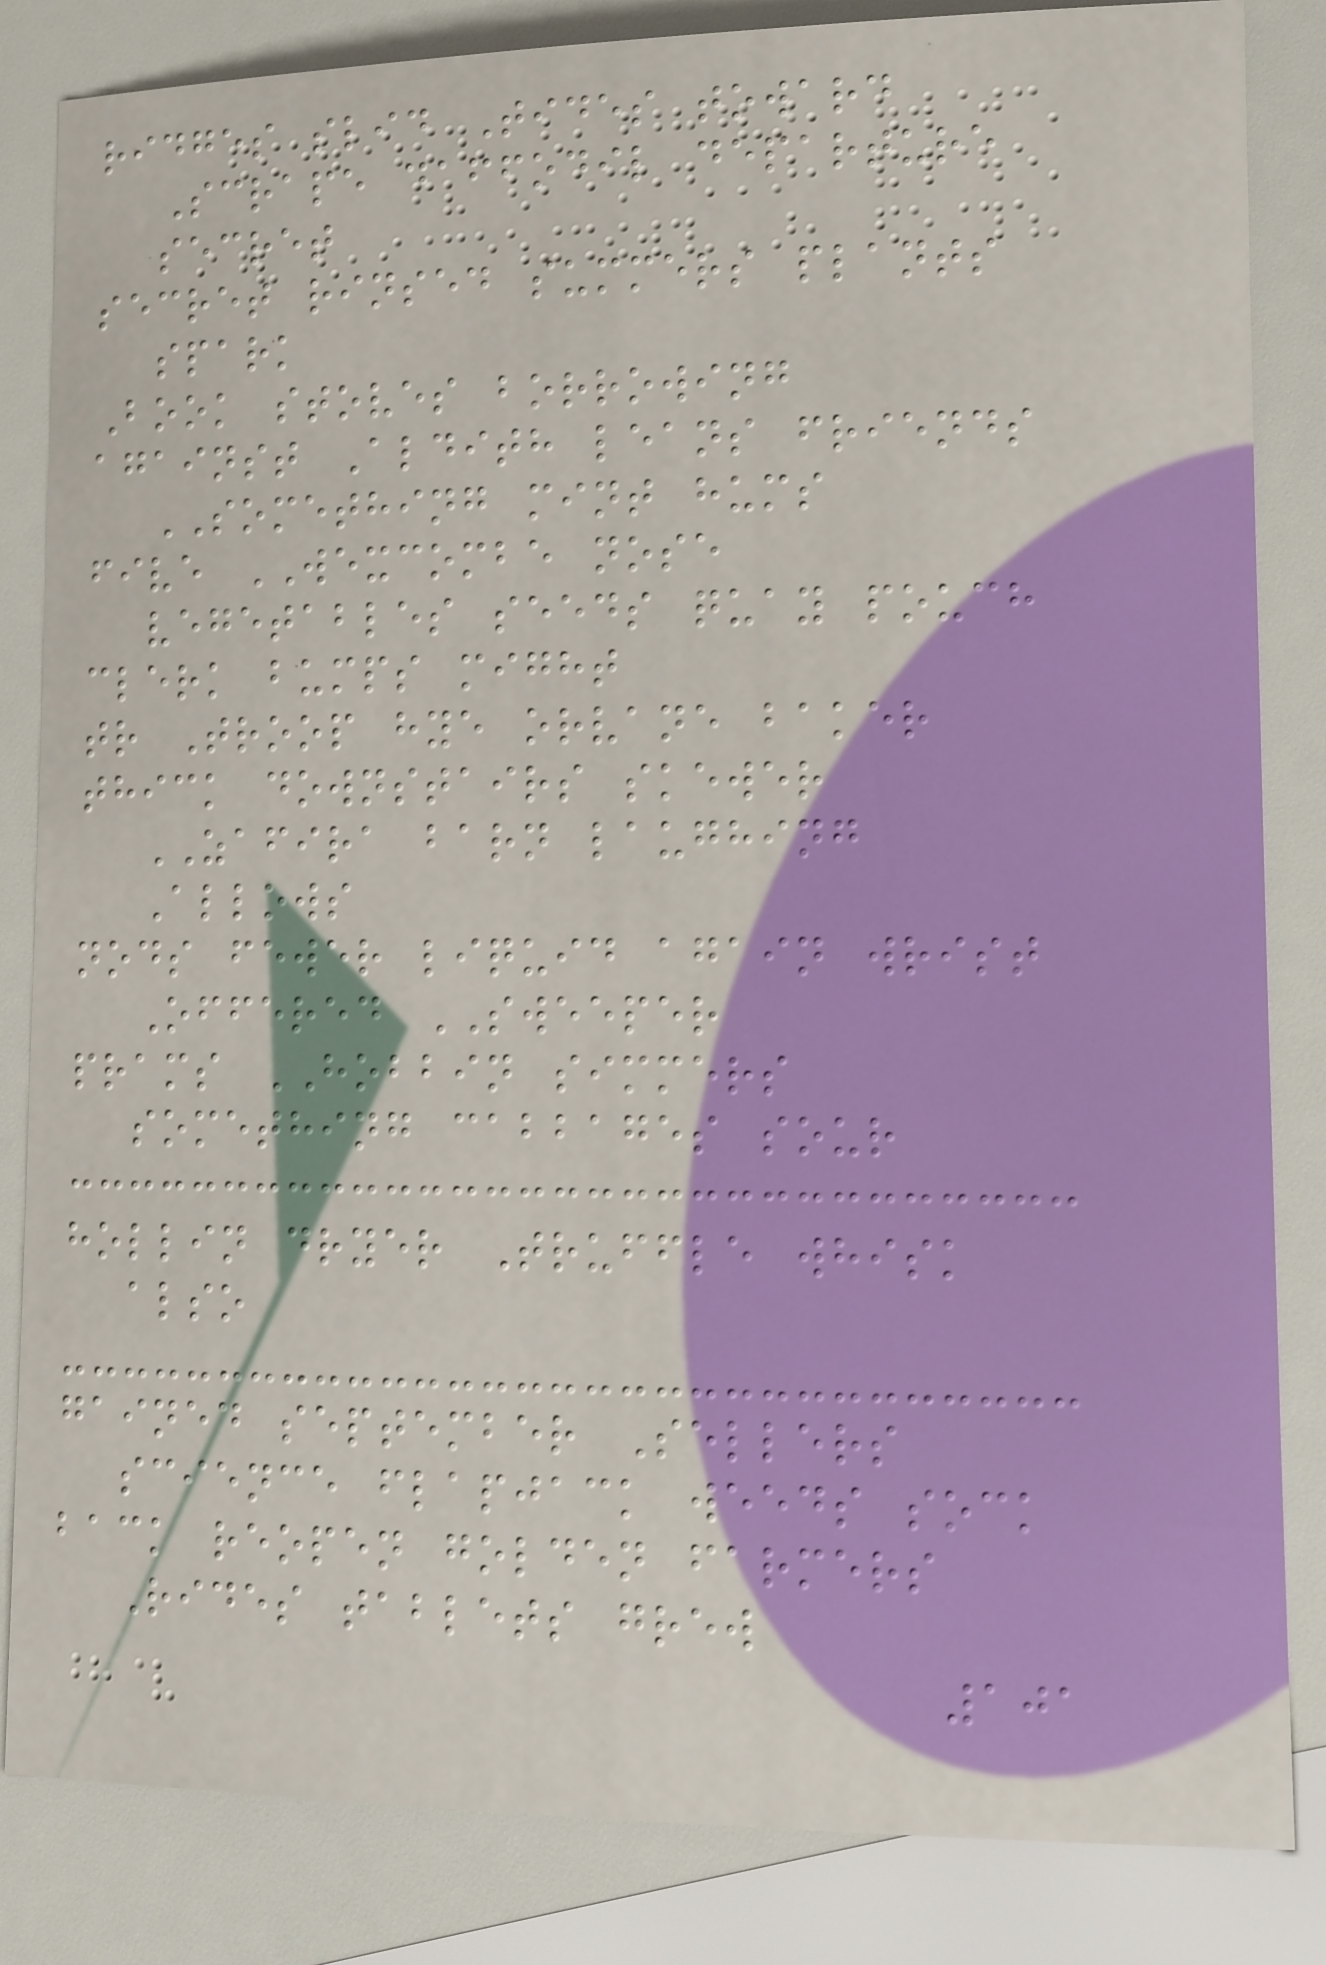ridges slid Tides toward
Scrape daffodil departure
secret
secret rinsed summers plants
spark
Book stoves borrowing
against Aldith leans friends
SOMETHING mint hums
five WEXCOMBE nose
vegetables seeds quay pouch
clerk bumps might
tr Troop hye orvane baker
thick downstairs skewer
ZAFIRA barn laughing
Allows
nods fewer liquid again wrist
Offered SWEEPER
prams HOBBIN simmers
something cabbages sour
hollin dryer Truffle whisk
also
gained september Sellers
science flapjack weeds sock
back reopen golden farmers
Rides tablets grew
101
